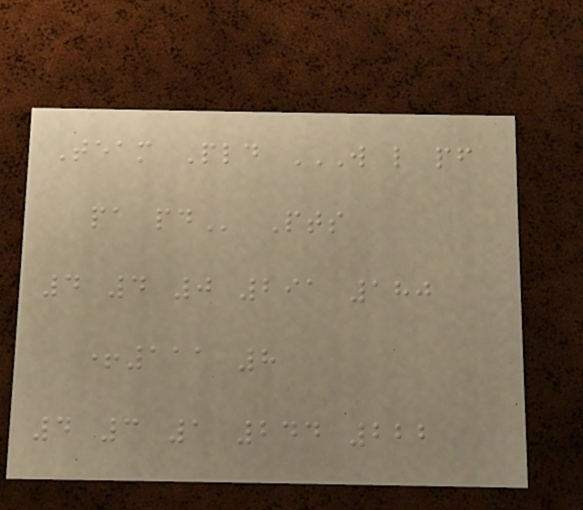Team Pld W L PF
PA PD Pts
4 4 0 291 180
+111 8
4 3 1 244 222
